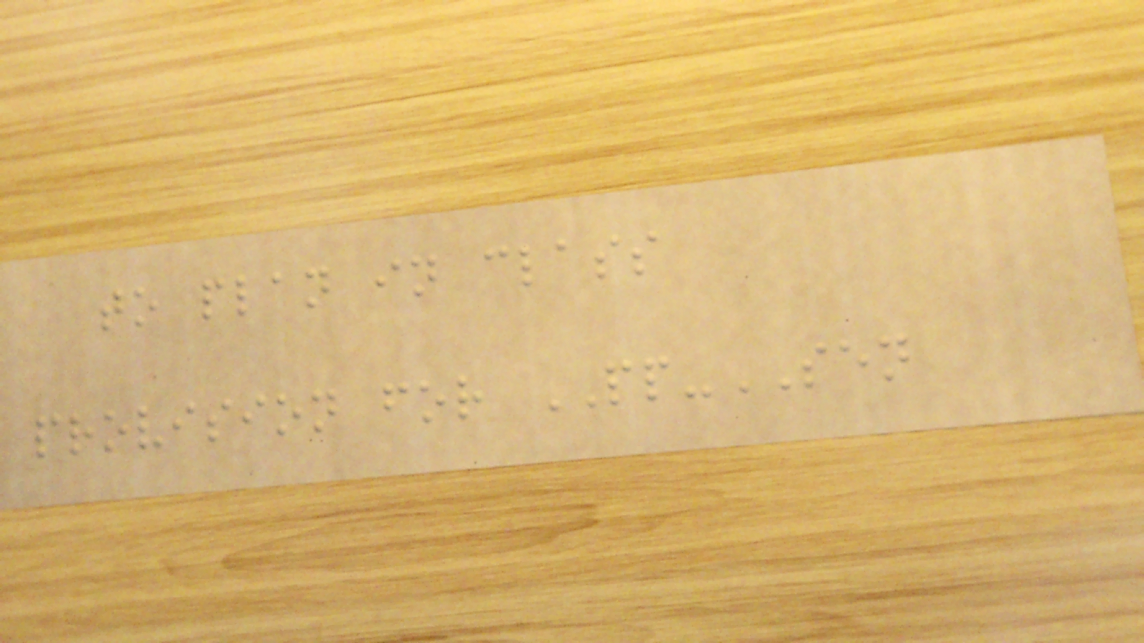to plan in class
provision for PP-SEN
